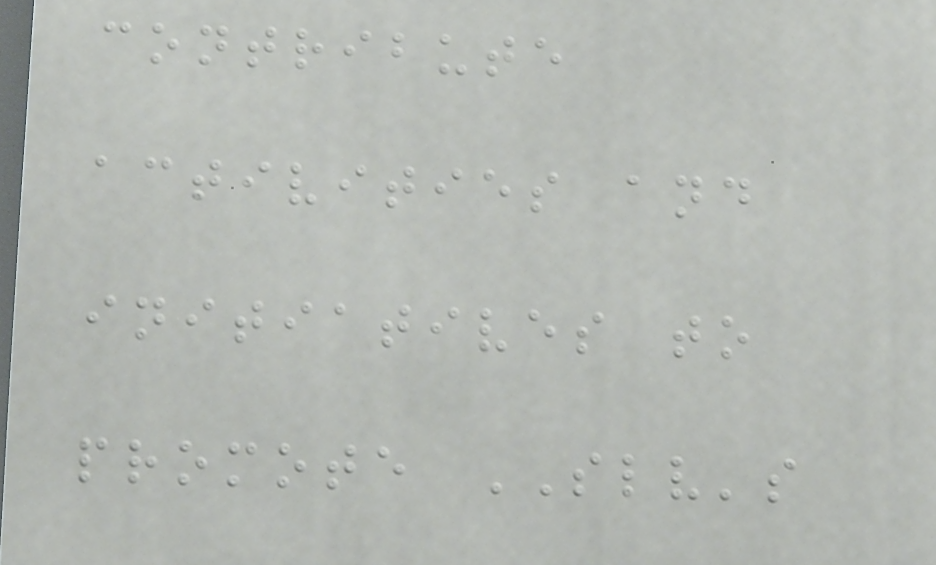contribute
activities and
initiatives to
promote SLV's
